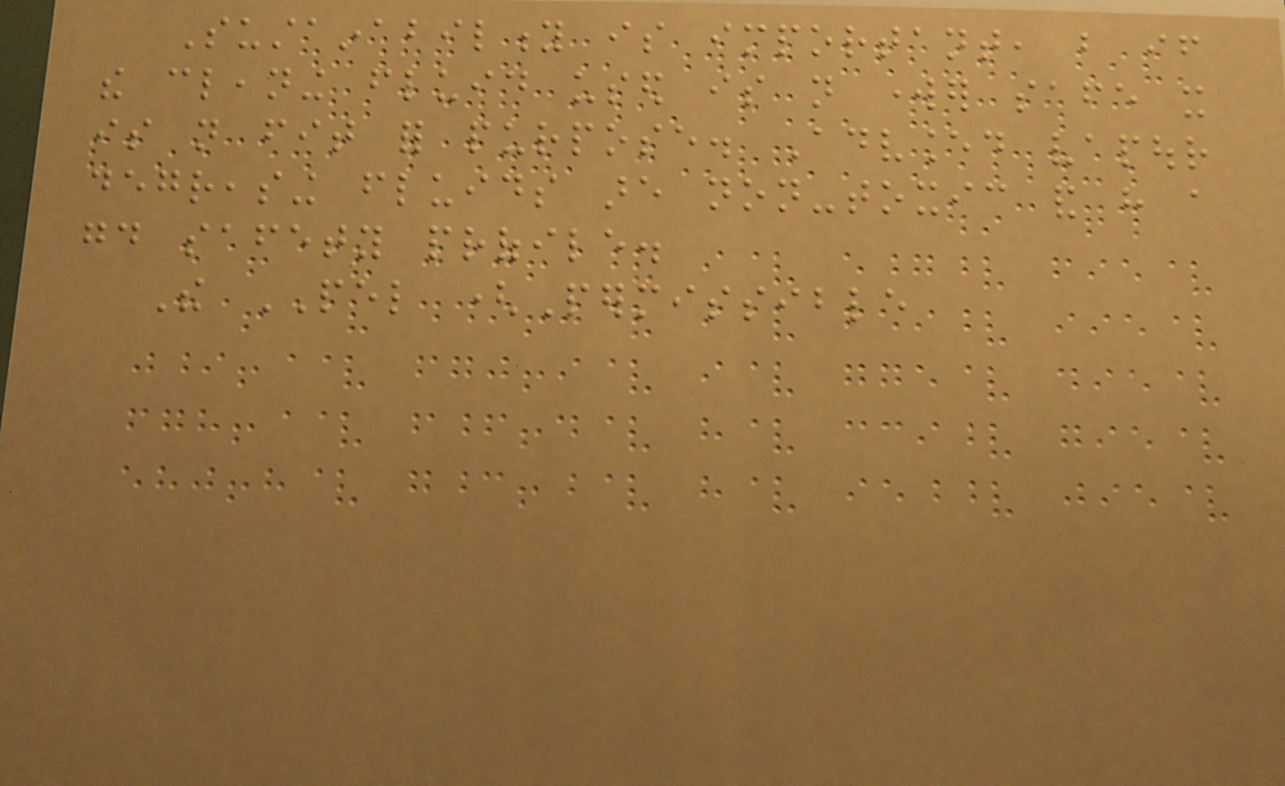Sustainability is important, but if
the cleaning fluid used is not worker safe it
is not fit for purpose. Advanced vapour
degreasing fluids are non-toxic and have a
good safety profile.
The PEL (Permissible
